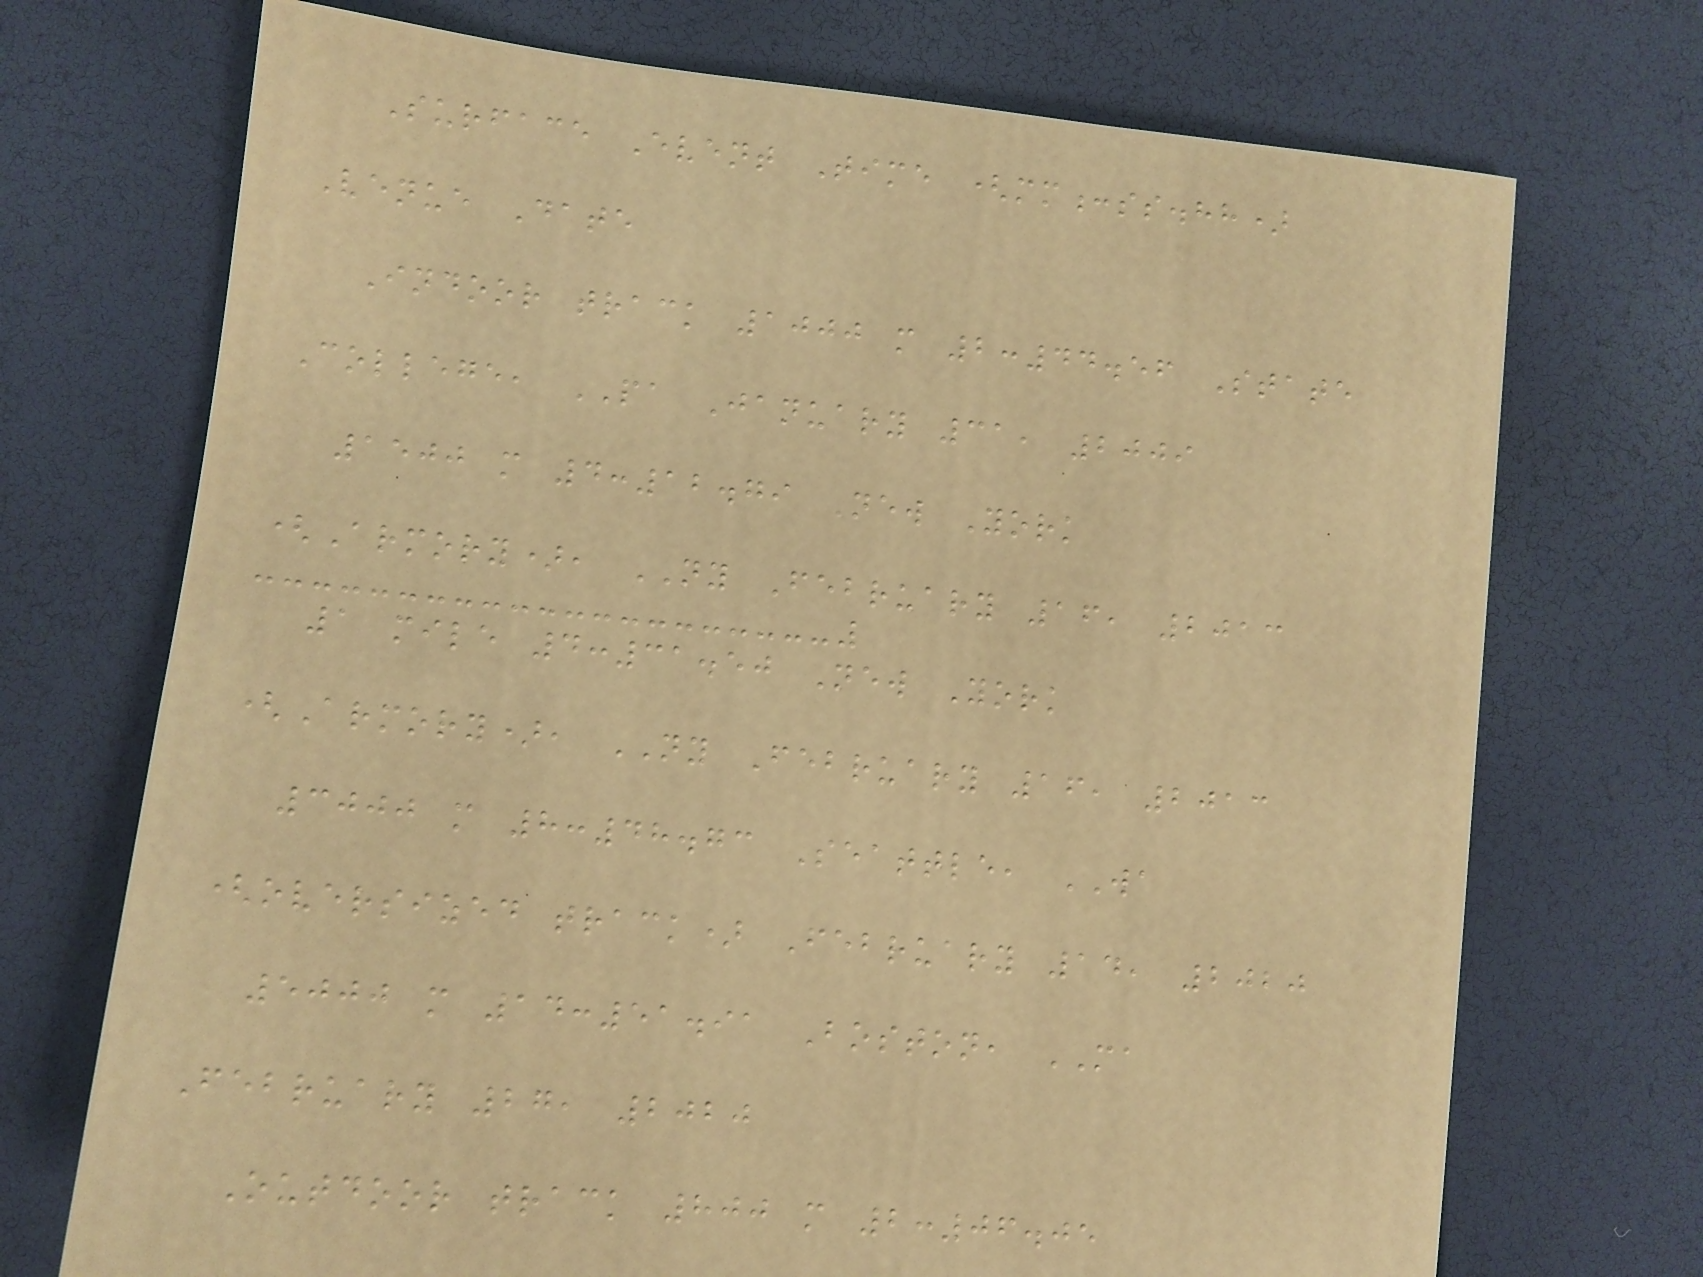Surface Event Time (mm:ss.hh)
Venue Date
Indoor track 1000 m 2:44.56 State
College, PA January 31, 2009
1500 m 4:12.79 New York
(Armory), NY February 16, 2013
1 mile 4:31.50 New York
(Armory), NY February 16, 2013
3000 m 8:48.73 Seattle, WA
(oversized track) February 14, 2020
5000 m 14:51.91 Boston, MA
February 27, 2020
Outdoor track 800 m 2:06.05
